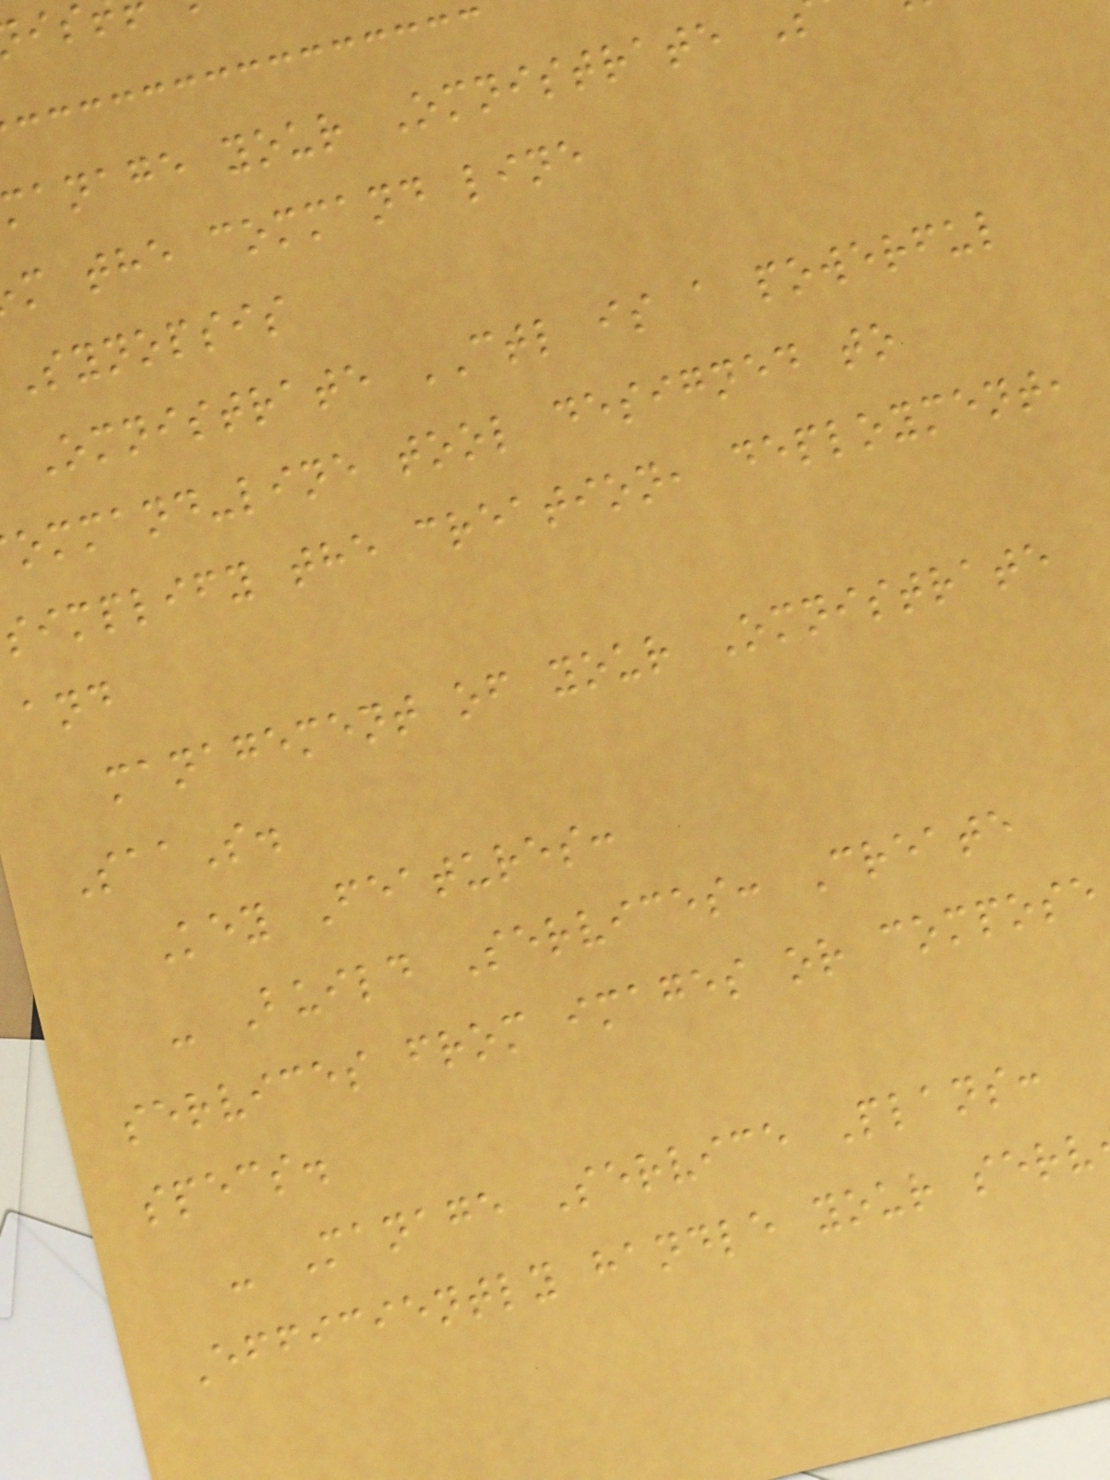anage your Omnistrate
m the command line
Synopsis
Omnistrate CTL is a powerful
ommand-line tool designed to
simplify the creation, deployment,
and
management of your Omnistrate
SaaS.
Key Features:
- Build Services: Create
services from images or compose
specs.
- Manage Service Plans:
Efficiently handle your serv
